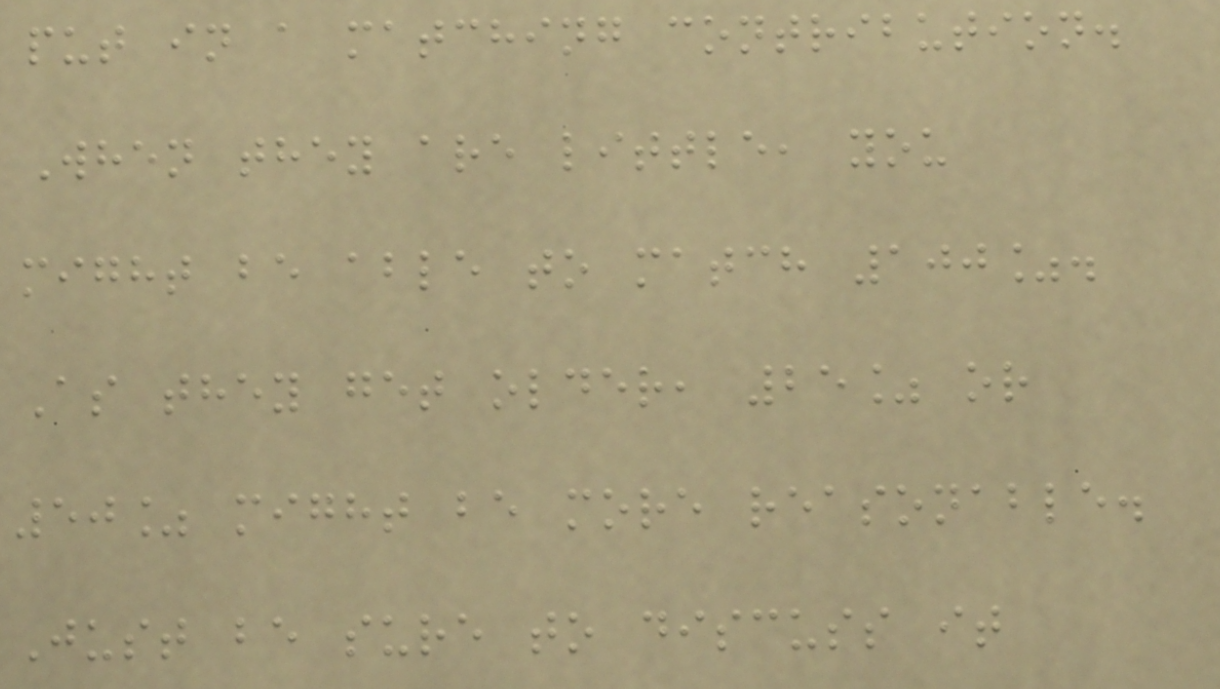put in a matching contribution.
When they are little, you
might be able to match 100%.
As they get older, 25% or
50% might be more reasonable.
Just be sure to discuss it
